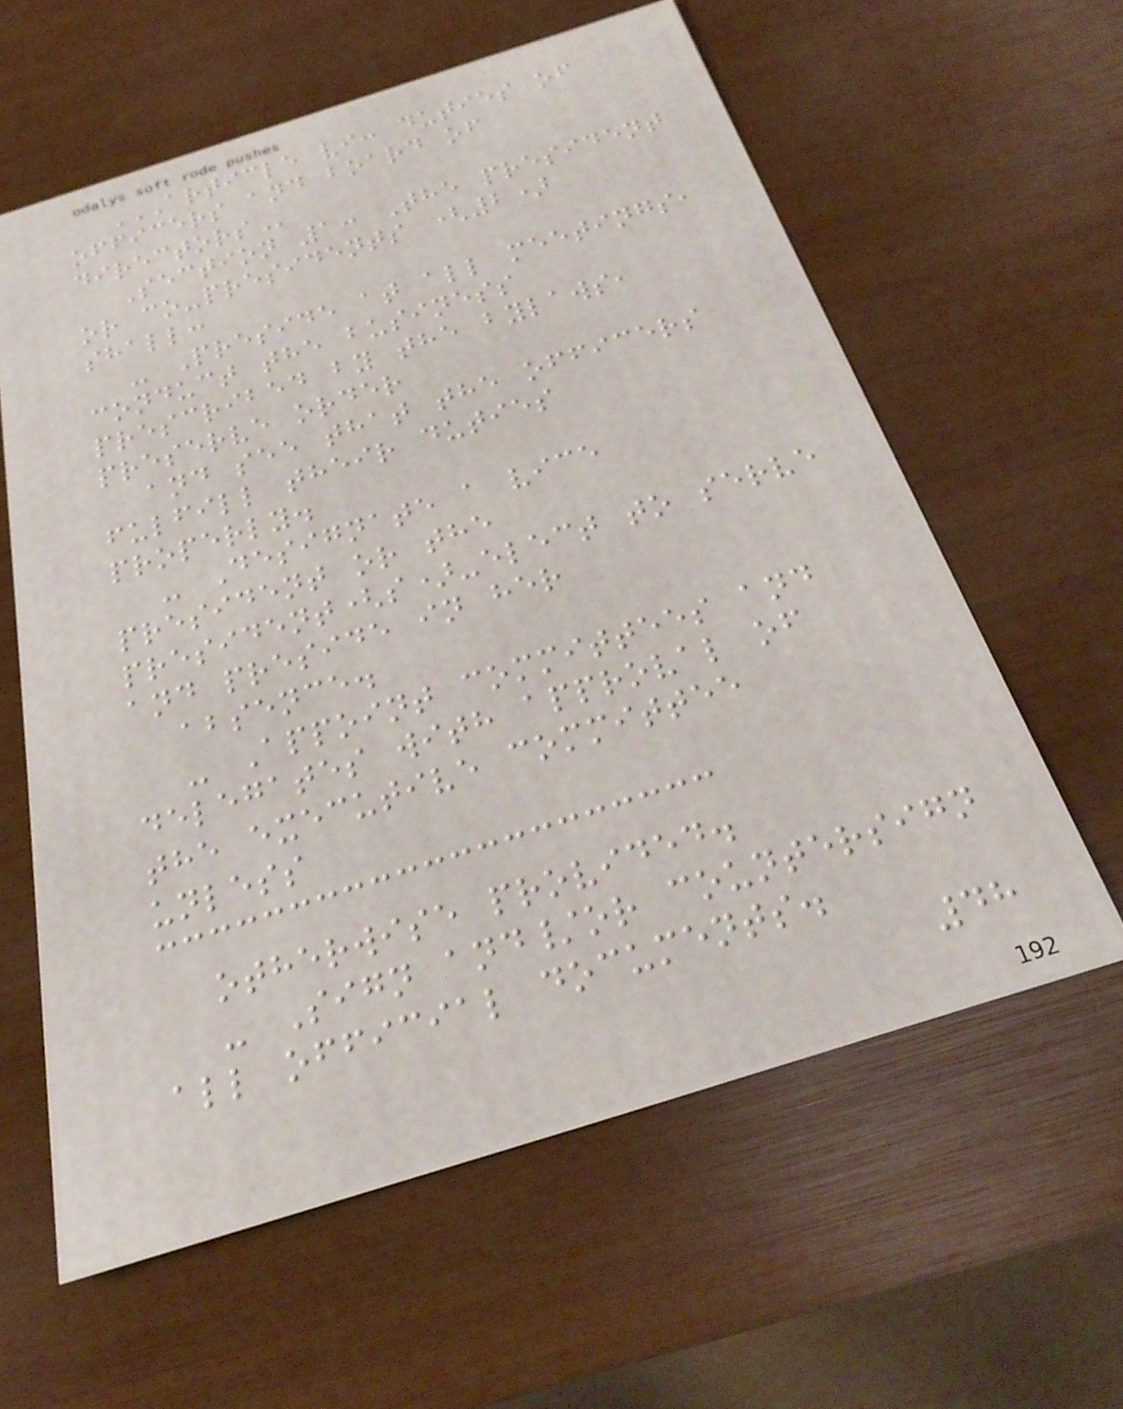ARTICLE VI: DUTIES OF
OFFICERS AND BOARD OF
DIRECTORS
Section 1: The president
or co-presidents (2)
shall:
- Preside at all meetings,
conduct the business
prescribed by the bylaws,
preserve order
and see that the officers
fulfill their duties
properly.
- Designate a vice
president or the
president(s)-elect to serve
and preside in her
absence.
- Appoint committees and
delegates with approval of
the executive committee
unless
otherwise provided.
- Sign and/or countersign
all official documents.
48
